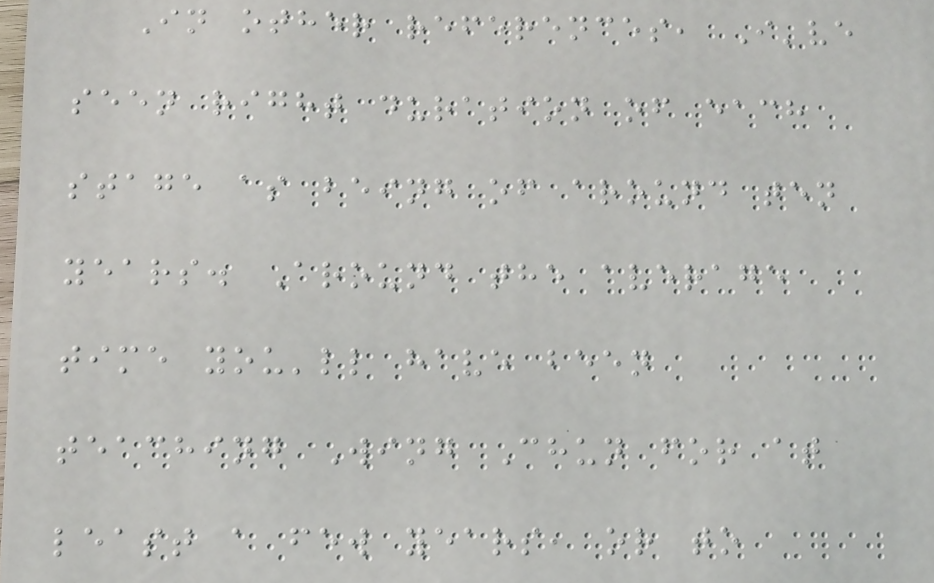In other references, I've
seen right duration of each
stage as being of around ten
years. Around the average
time you'll have been
teaching Wing Chun for at
least a few years, or to
